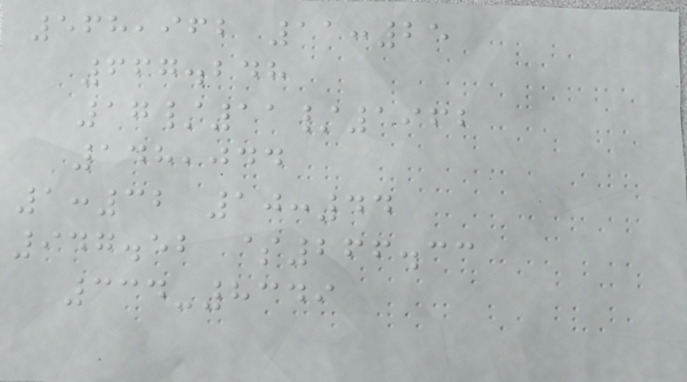568,962 11:25
667.248
17/11/1962
148,044
1:32 10:44
947.52 $266.33
334-8349
